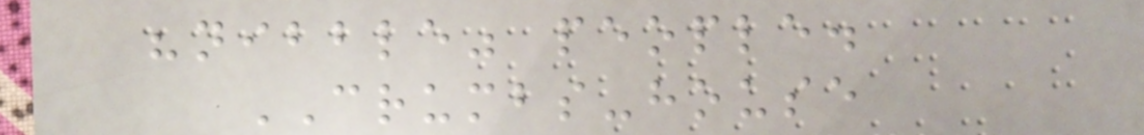"nibble" people.
CRUMBS-house
